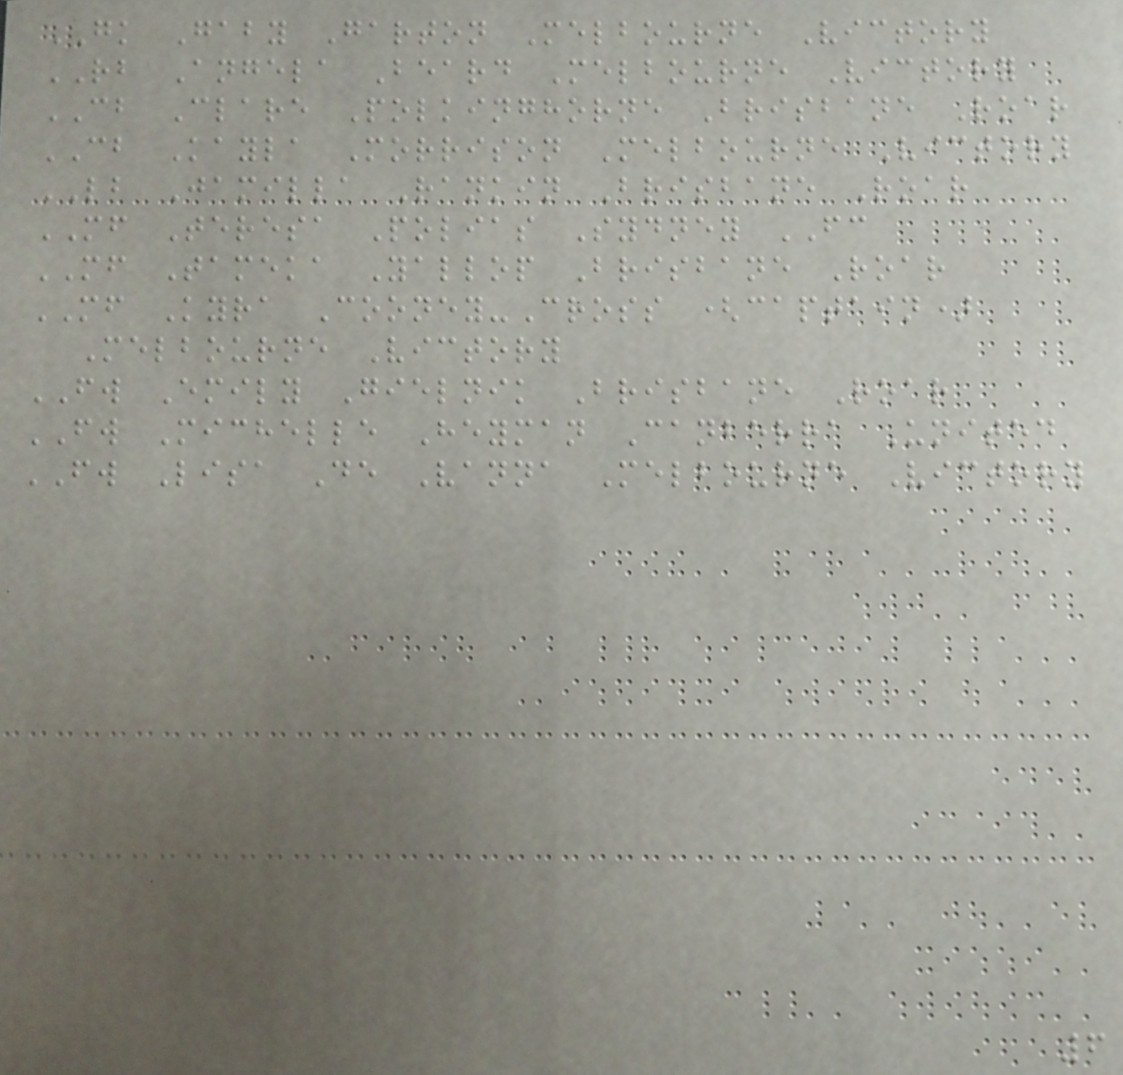GK Gaby Garton Melbourne Victory
RB Angela Beard Melbourne Victory
CB Clare Polkinghorne Brisbane Roar
CB Kayla Morrison Melbourne Victory
LB Jamilla Rankin Brisbane Roar
MF Teresa Polias Sydney FC
MF Tameka Yallop Brisbane Roar
MF Kyra Cooney-Cross (captain)
Melbourne Victory
FW Emily Gielnik Brisbane Roar
FW Michelle Heyman Canberra United
FW Lisa De Vanna Melbourne Victory
6
